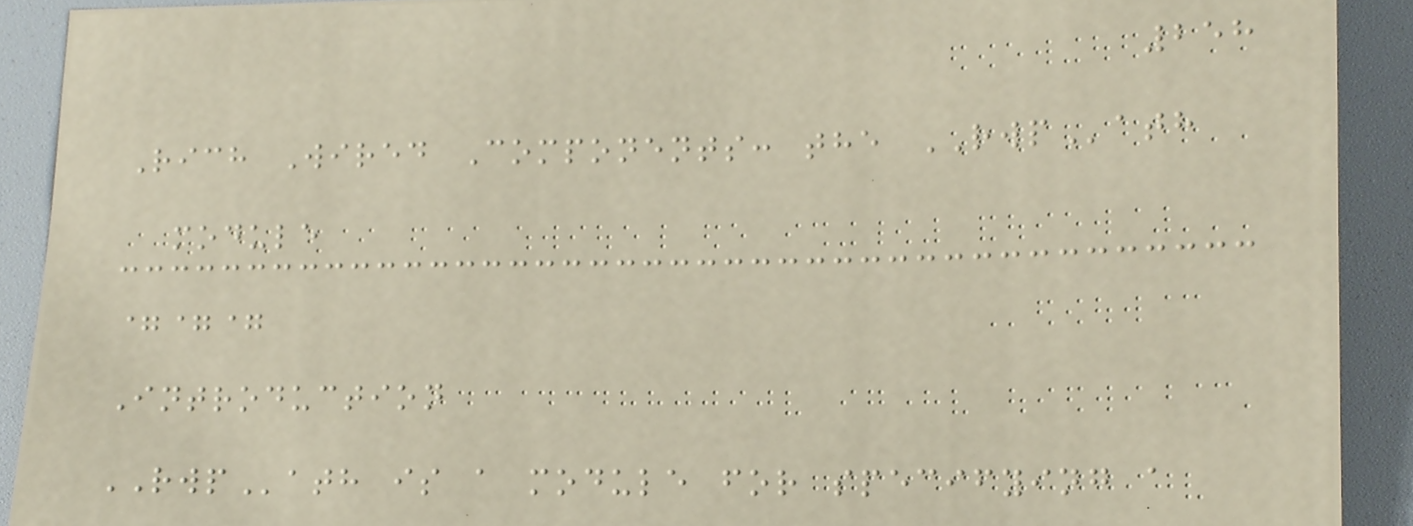258
Rich Wired Components: the RWPath
module
===
Introduction
RWPath is a module for specifying a
